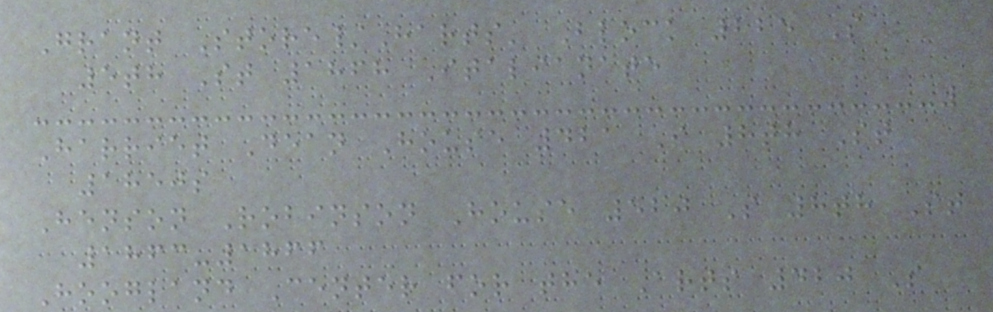Grant Store/Harts' Block 225 S
5th St 1868 Italianate
Harriet Dean House 421 S 8th St
1850s
Henson Robinson House 520 S 8th St
1863-1866
Hoogland Center for the Arts 420 S
